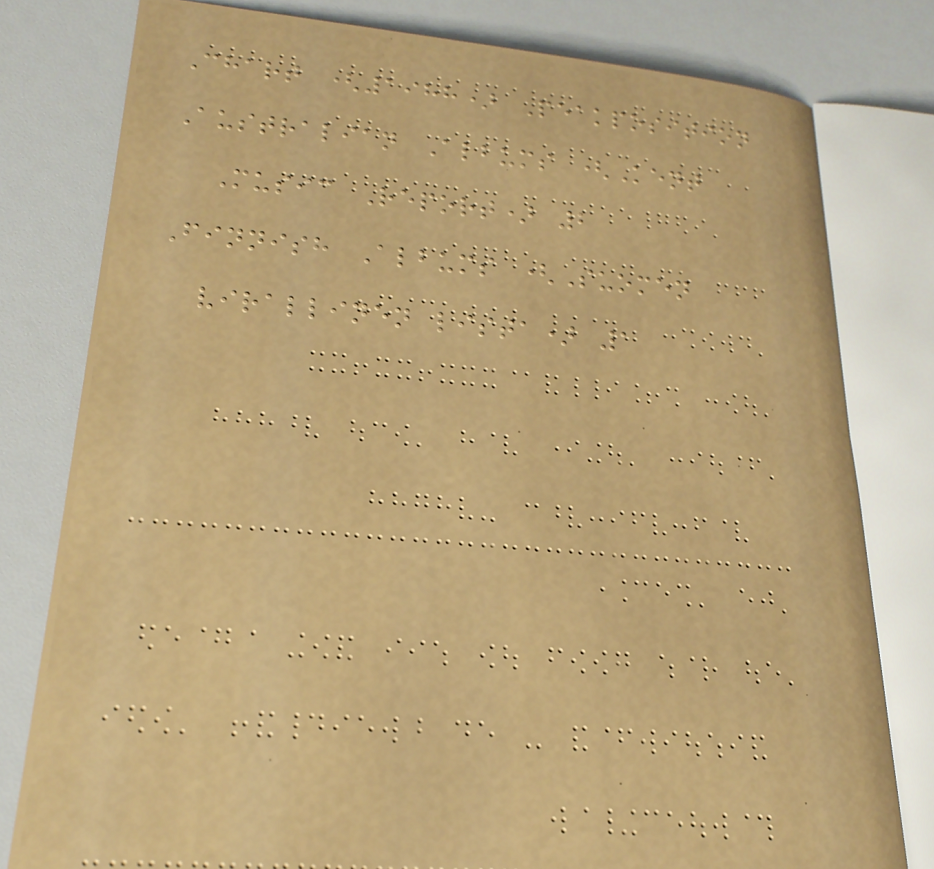Chart (1988) Peakposition
Australian Albums (Kent
Music Report) 2
Finnish Albums (Suomen
virallinen lista) 1
